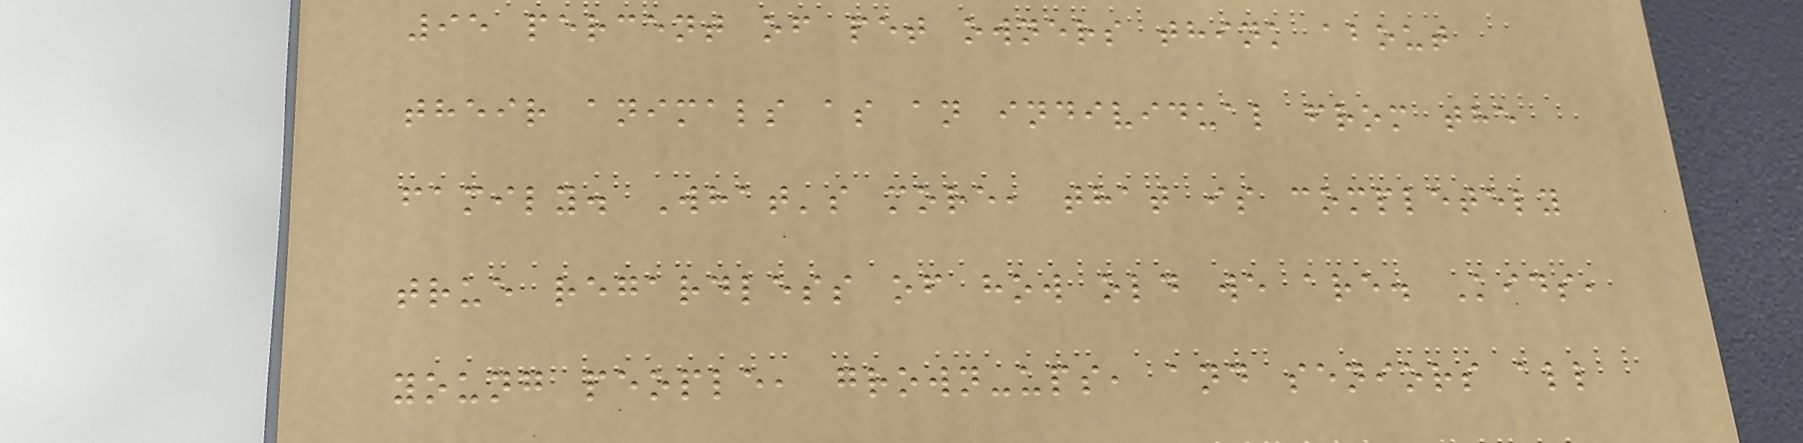95 percent of pet owners think about
their animals as an individual from the
family. What's more, that is completely
true regardless of how old we are. Kids,
young people, grown-ups, and seniors all
